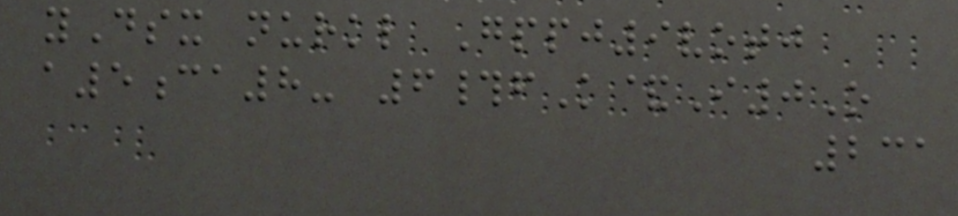yDsx nurkl Gppj9votj
a5ca8- 6#fK&I0O
231
